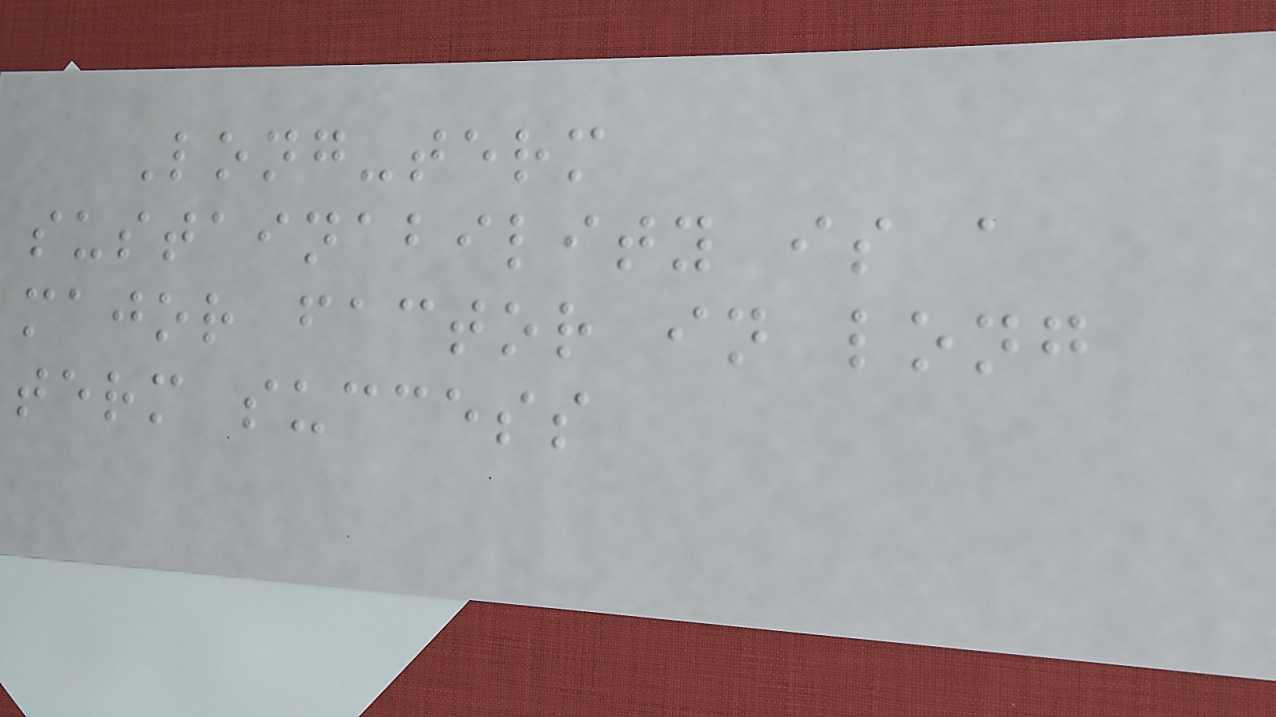Long-term
sustainability is a
major factor in long
term success
